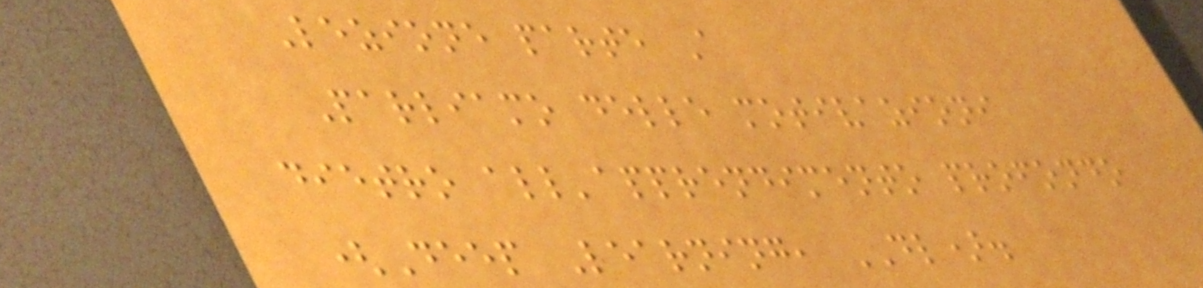Lezione parte A
Parliamo delle motivazioni
dietro all'apprendimento profondo
(Deep Learning, DL).
